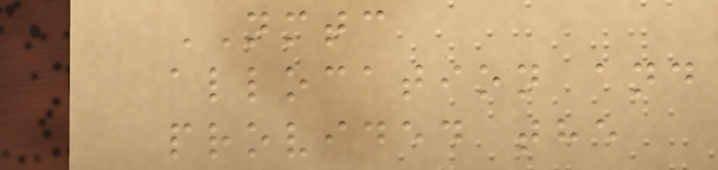NMTC
allocation and
provided the
